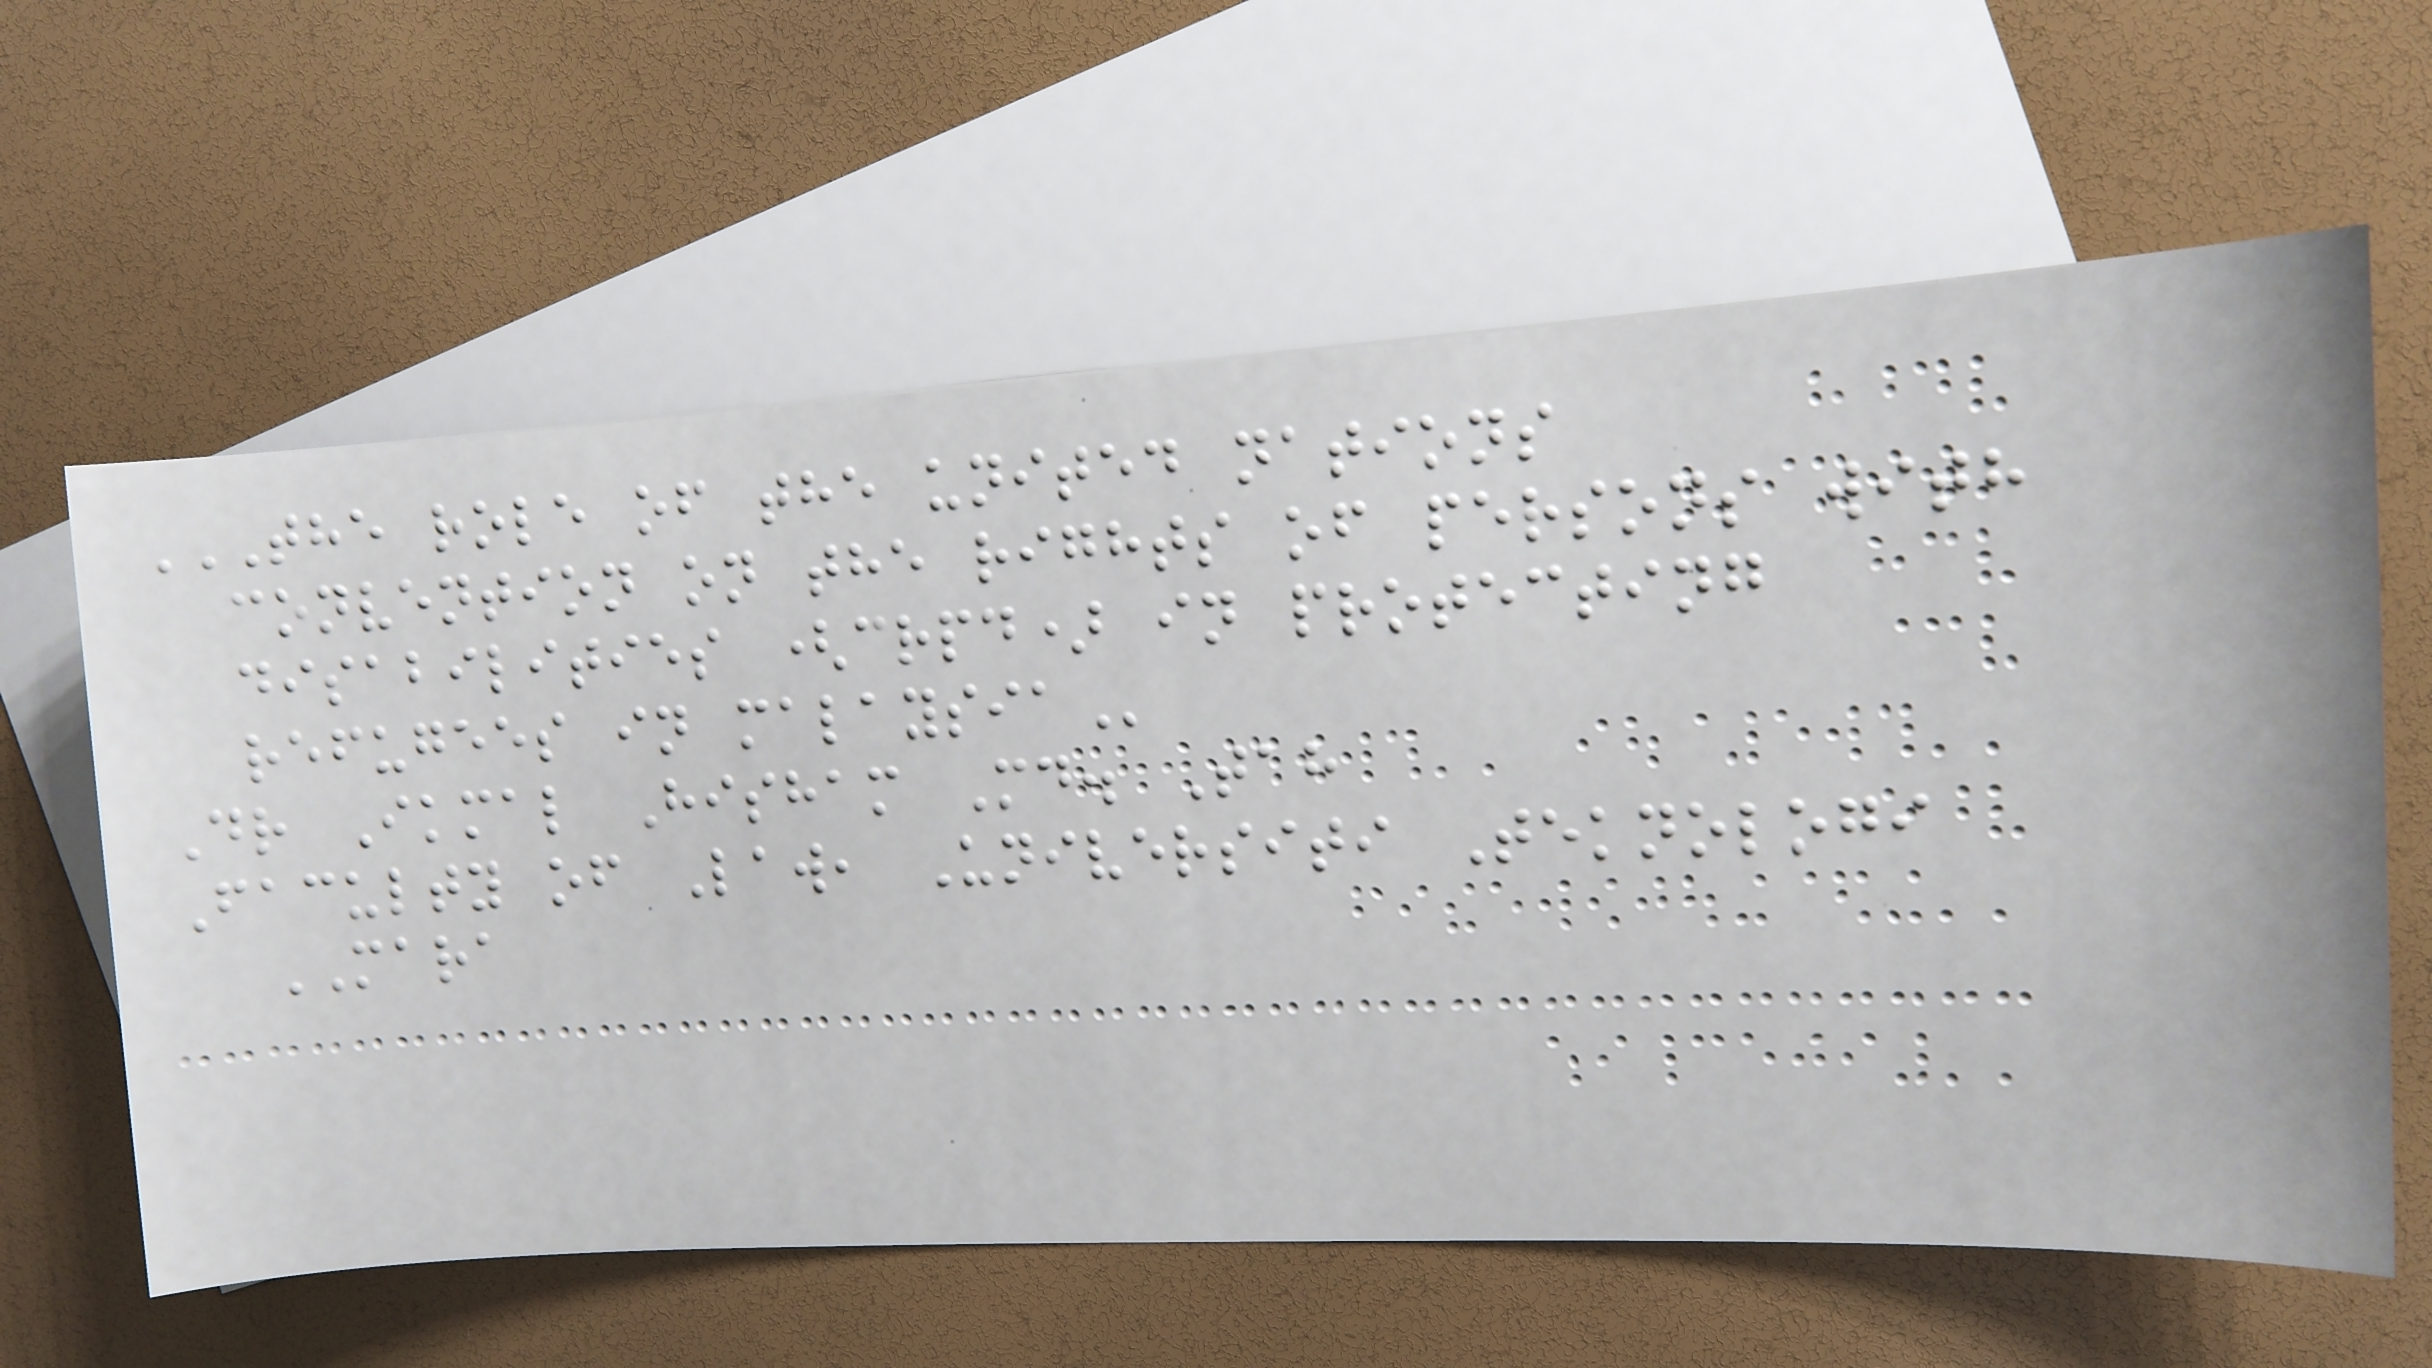THE ROLE OF THE UNITED NATIONS
CONVENTION ON THE RIGHTS OF PERSONS WITH
DISABILITIES (CRPD) IN PROTECTING
REFUGEES IN MALAYSIA
Dr Ikmal Hisham Md. Tah
Faculty of Law, Universiti Teknologi
MARA
